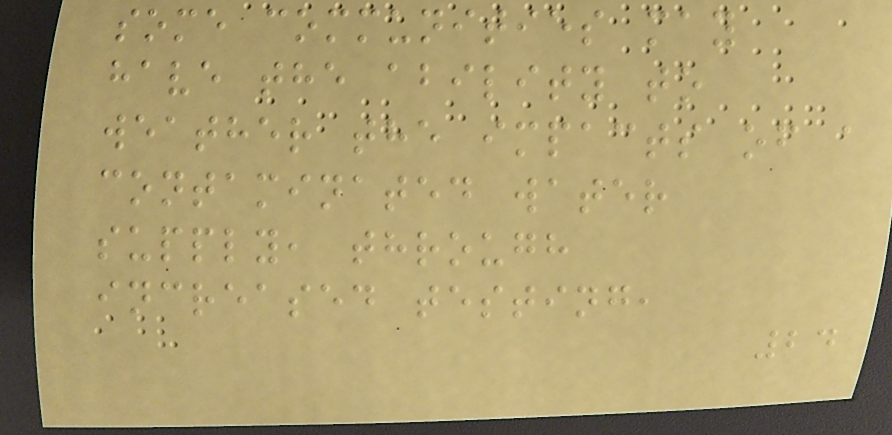some communities may
have the ability to
weather the impacts of a
contaminated water
supply, through
increased testing,
24
